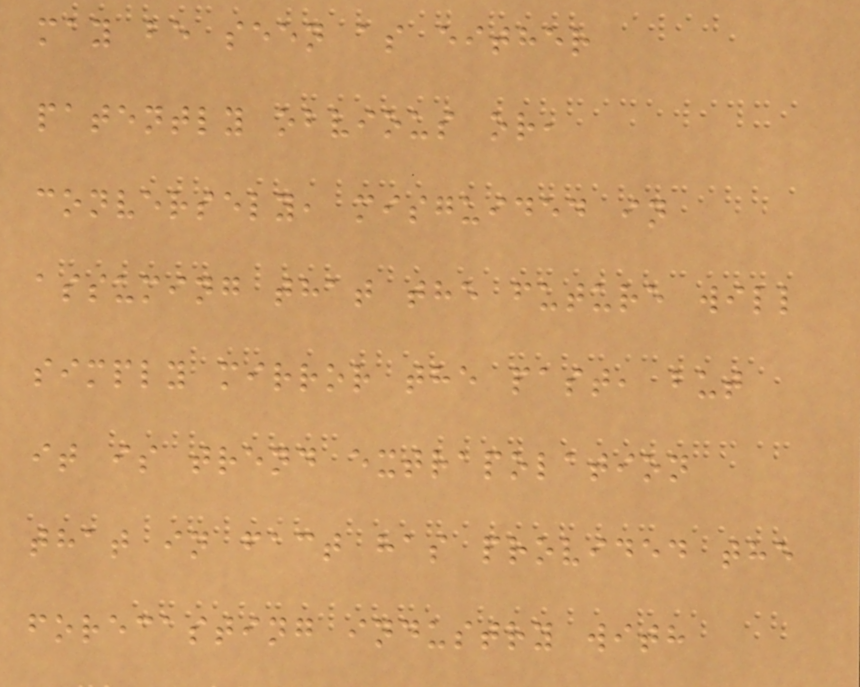may be seen as either
patently obvious or,
conversely, misguided in
assuming that the future will
simply mirror the past, but
it is trend extrapolation
that in fact has provided the
forecasting industry with
